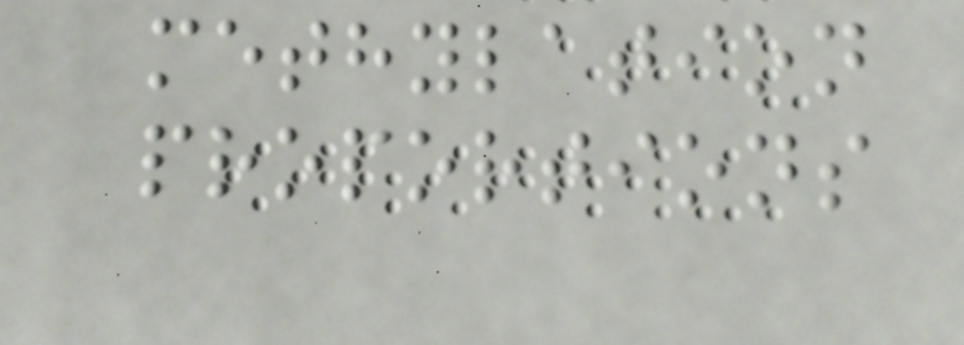methylation
proportions
